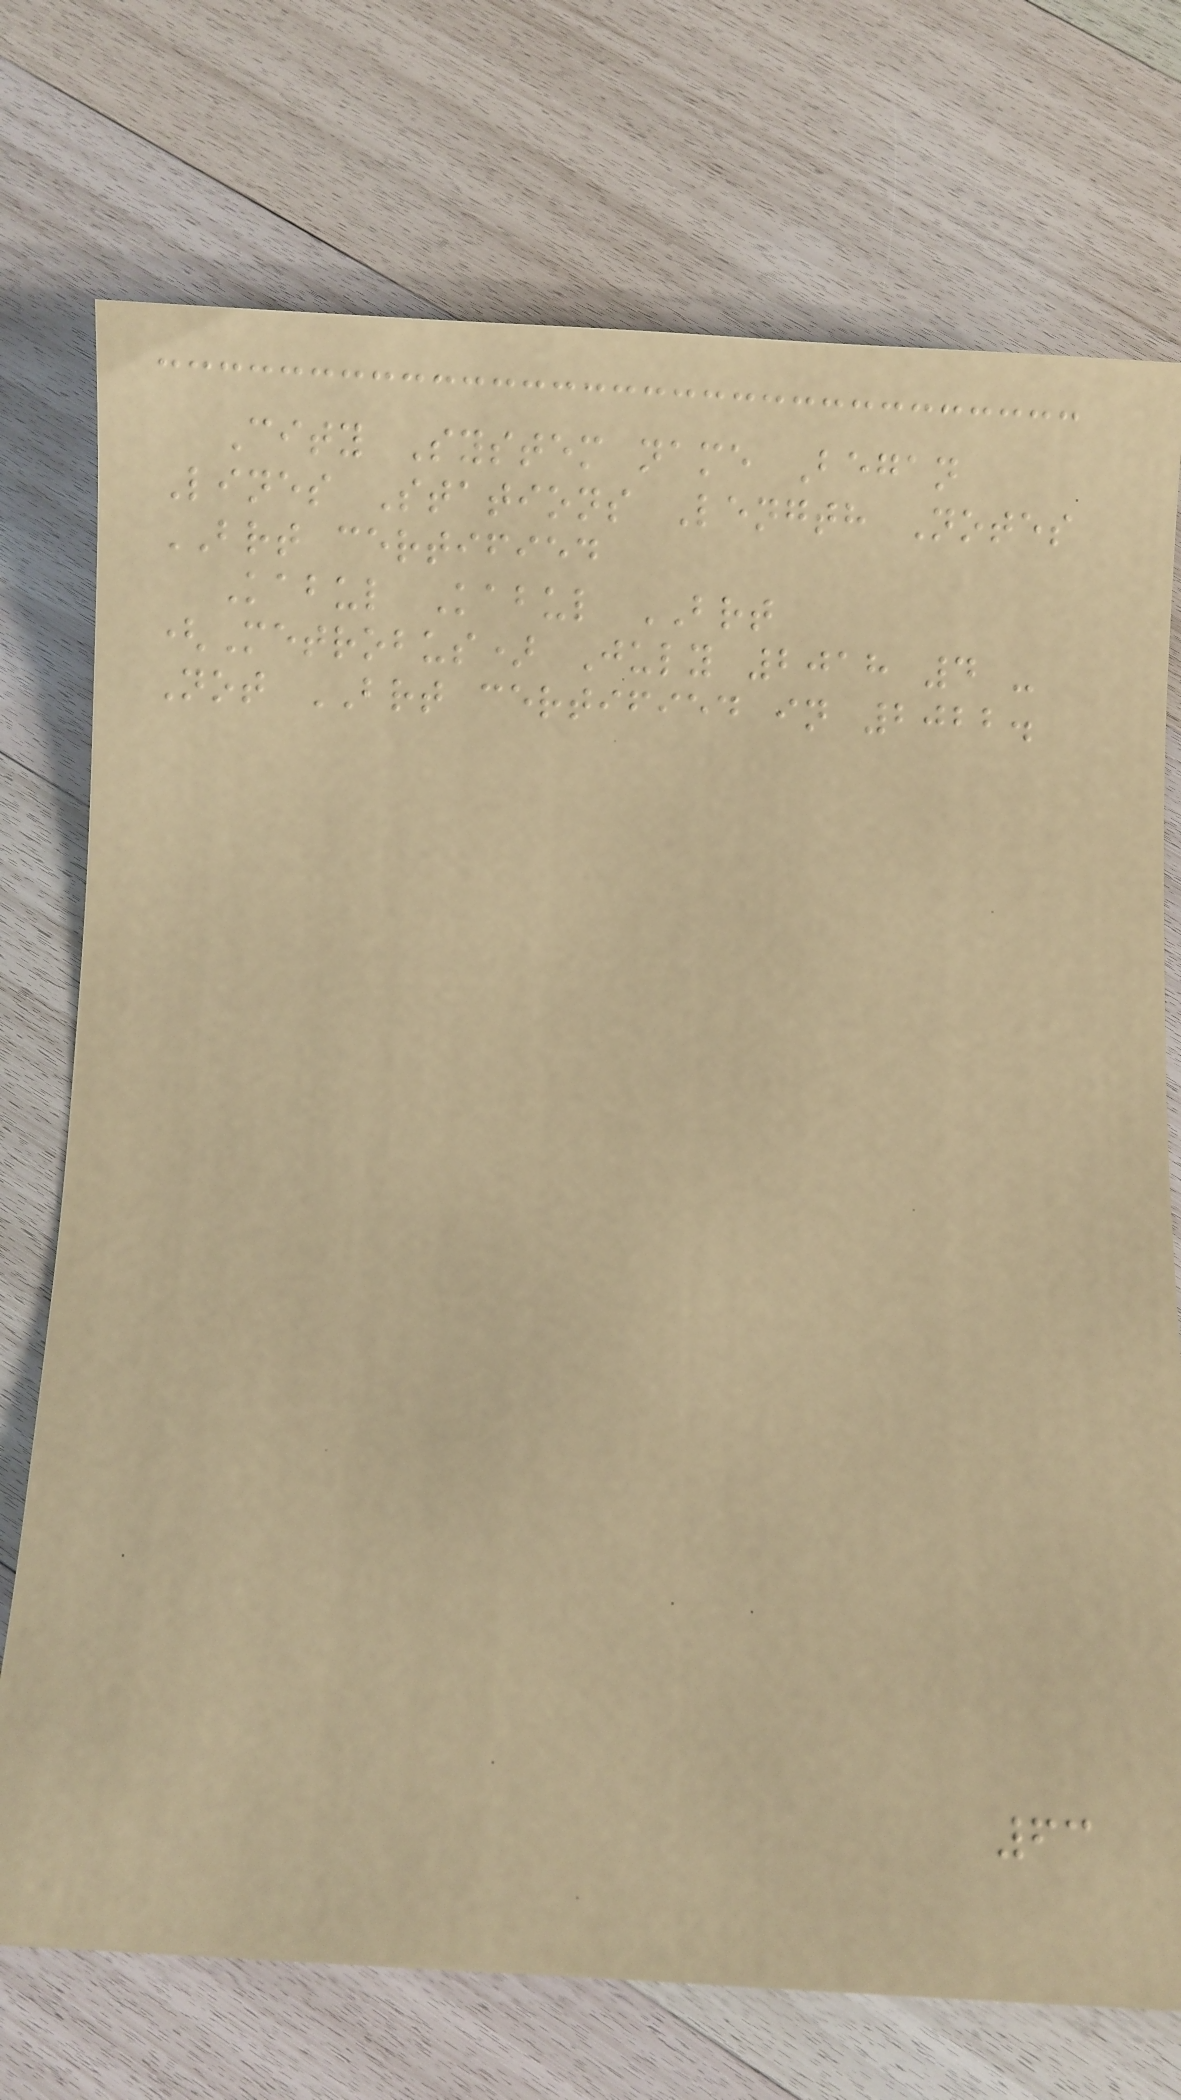City System name Began
Lines Stations Length Notes
BRT certified
Kabul Kabul BRT
(Metrobus) July 2018 4 -
Not BRT certified in 2022.
63
